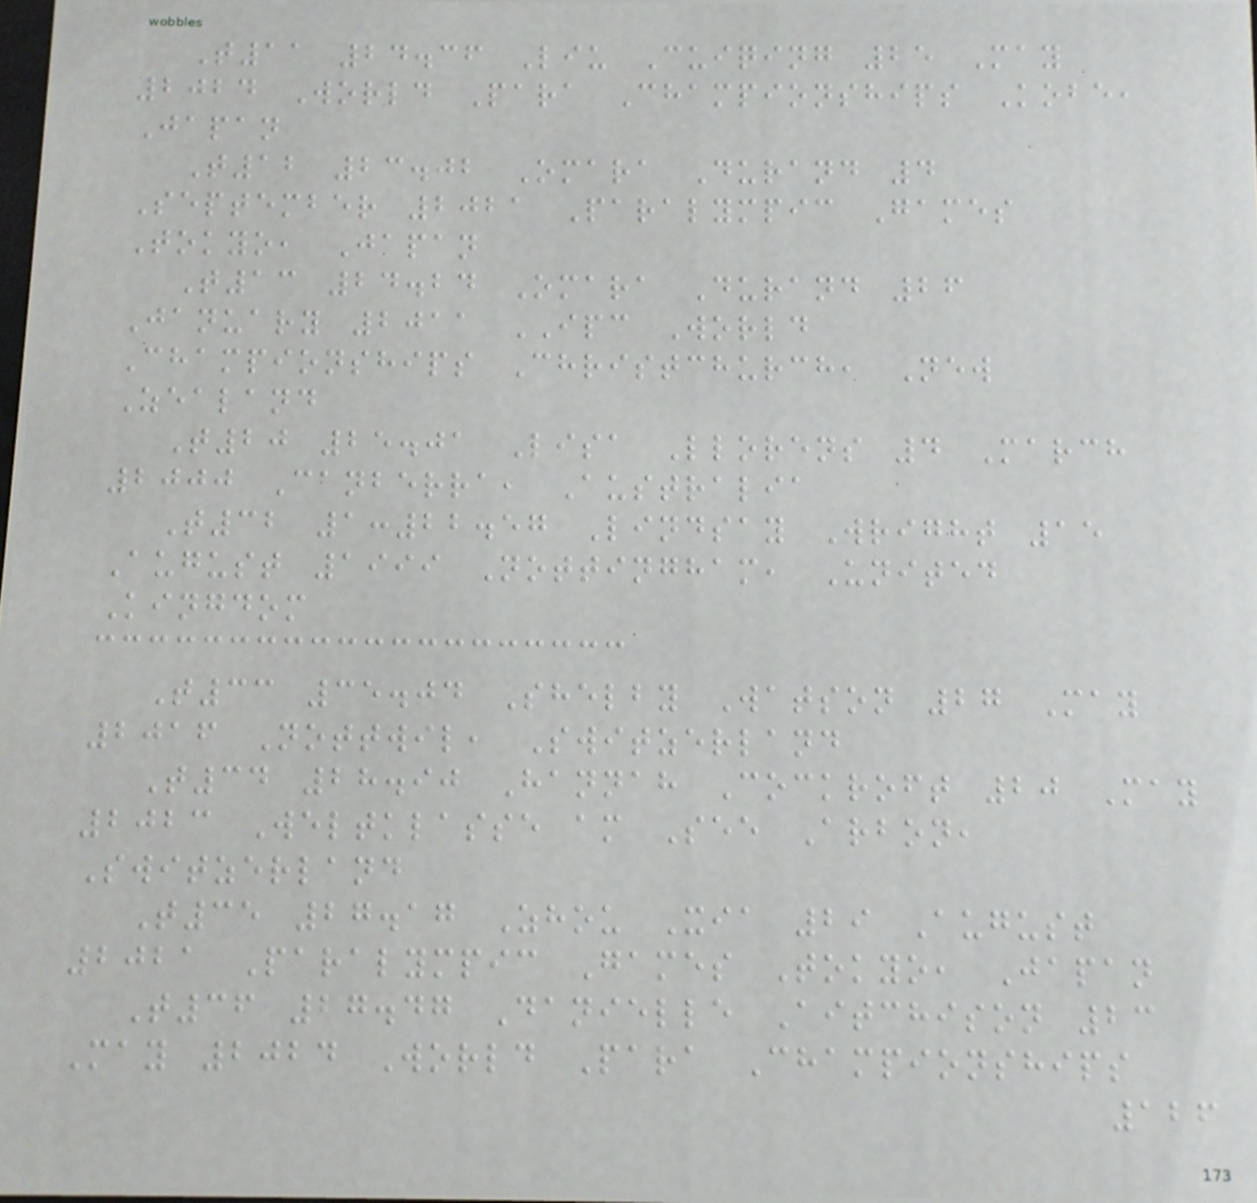T11 24.36 Liu Cuiqing 25 May
2024 World Para Championships Kobe,
Japan
T12 23.02 Omara Durand 4
September 2021 Paralympic Games
Tokyo, Japan
T13 24.24 Omara Durand 26
January 2011 IPC World
Championships Christchurch, New
Zealand
T20 25.01 Lisa Llorens 4 March
2000 Canberra, Australia
T32 1:22.57 Lindsay Wright 15
August 1999 Nottingham, United
Kingdom
T33 35.04 Shelby Watson 27 May
2016 Nottwil, Switzerland
T34 28.90 Hannah Cockroft 20 May
2023 Weltklasse am See Arbon,
Switzerland
T35 27.17 Zhou Xia 29 August
2021 Paralympic Games Tokyo, Japan
T36 27.47 Danielle Aitchison 23
May 2024 World Para Championships
126
